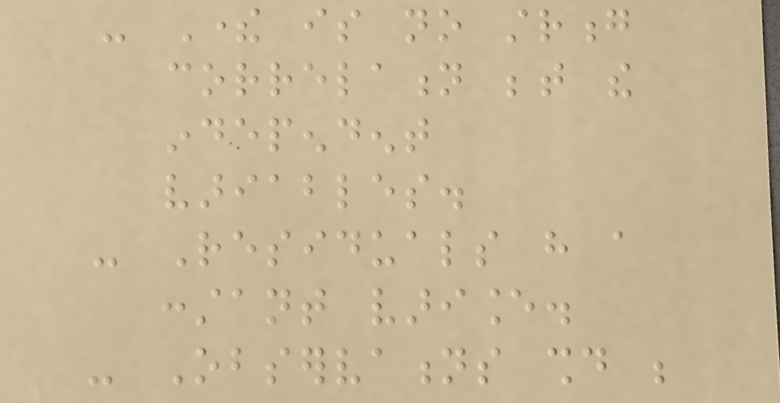- There is no strong
correlation between the
independent
variables.
- Residuals have a
constant variance.
- Observations should be
